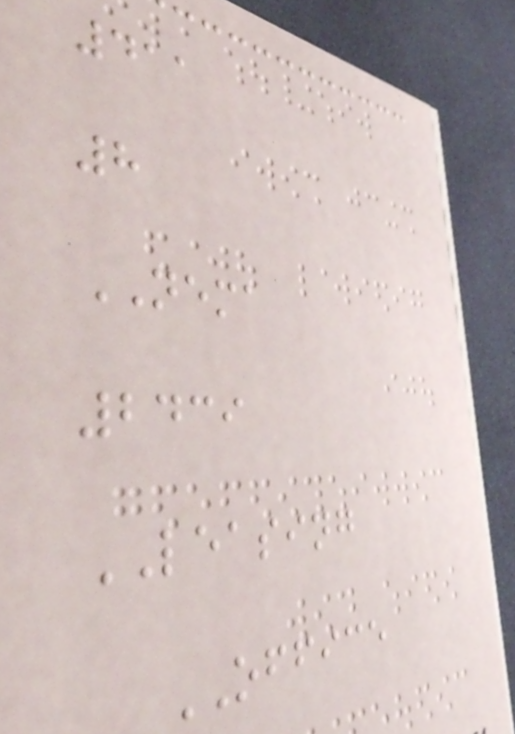411
8
NEMA
2439
LEASING
OFFICE
